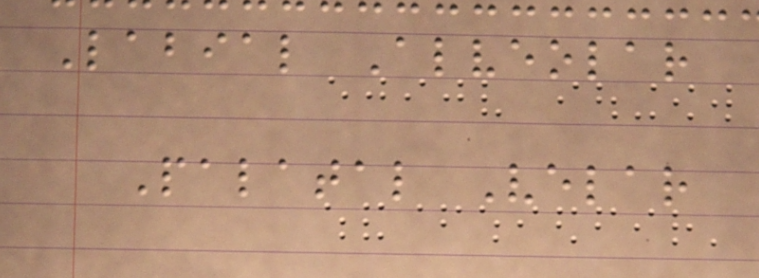Labial Alveolar
Palatal Velar
